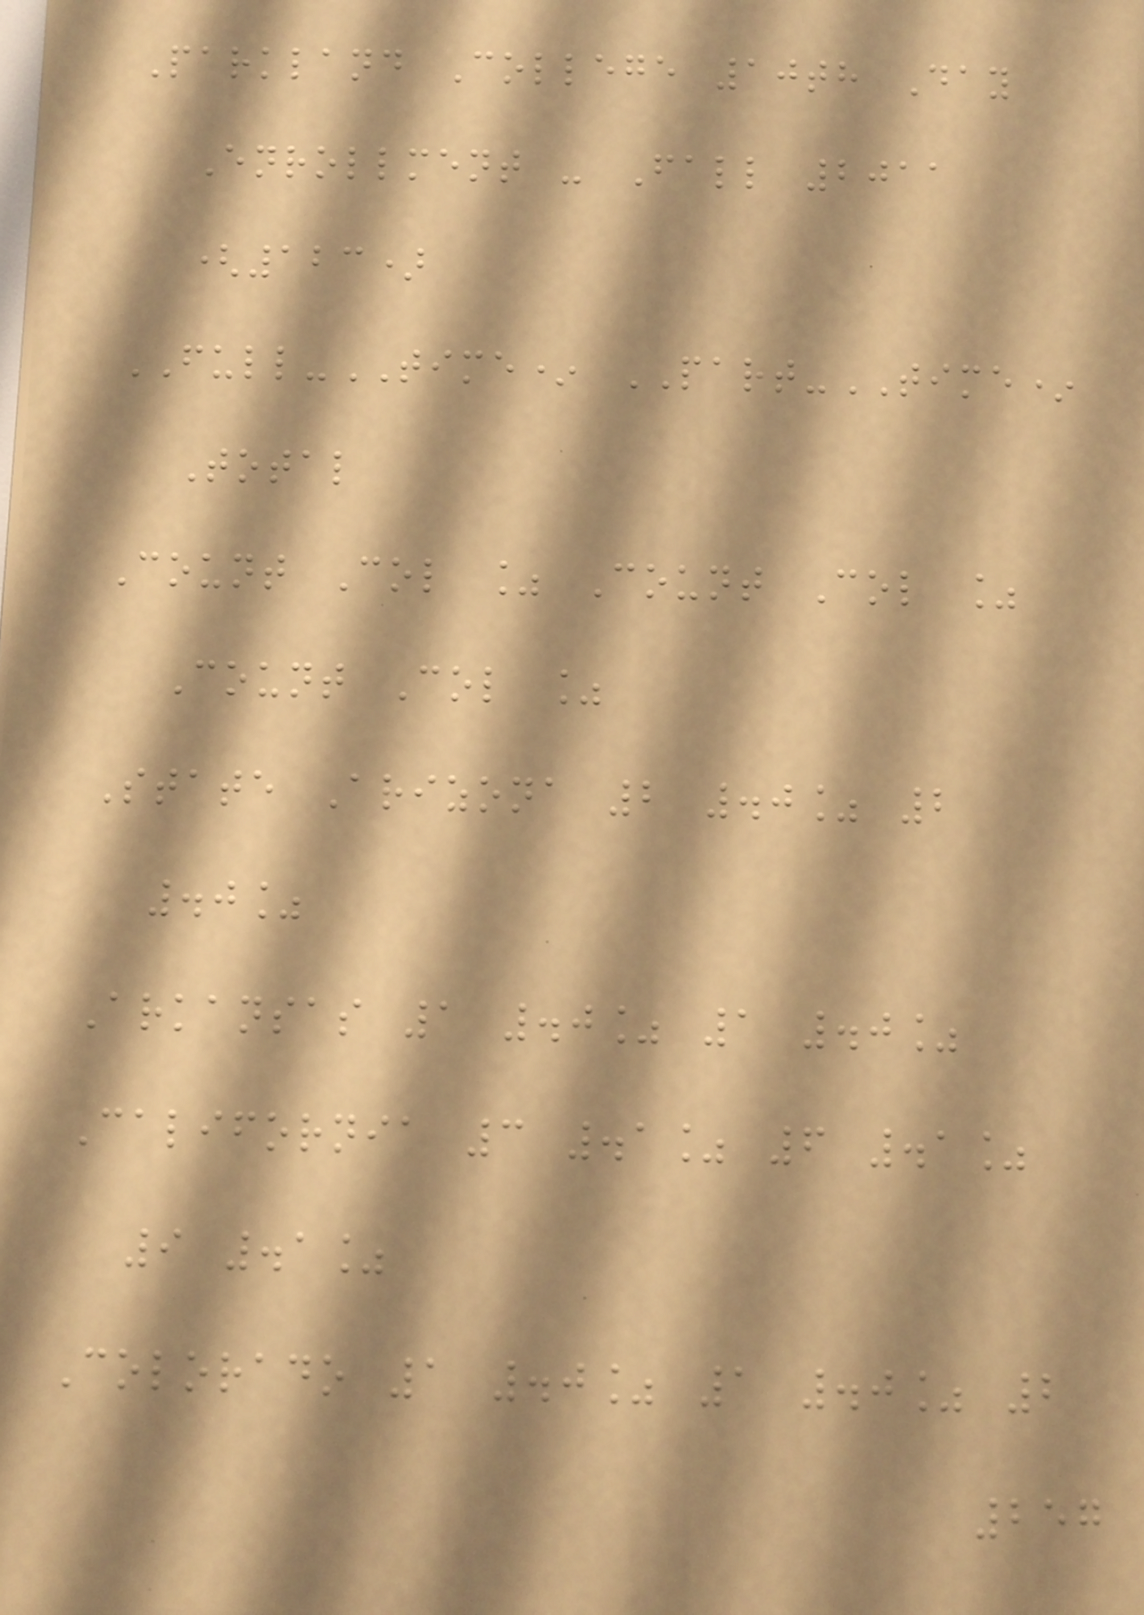Parkland College 10th Day
Enrollment - Fall 2011
(123)
FULL-TIME* PART-TIME*
Total
Count Col % Count Col %
Count Col %
State Arizona 2 .0% 2
.0%
Arkansas 1 .0% 1 .0%
California 3 .1% 6 .1%
9 .1%
Colorado 1 .0% 1 .0% 2
257
